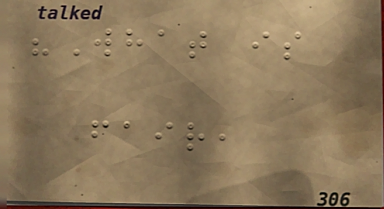"What is
fair,
